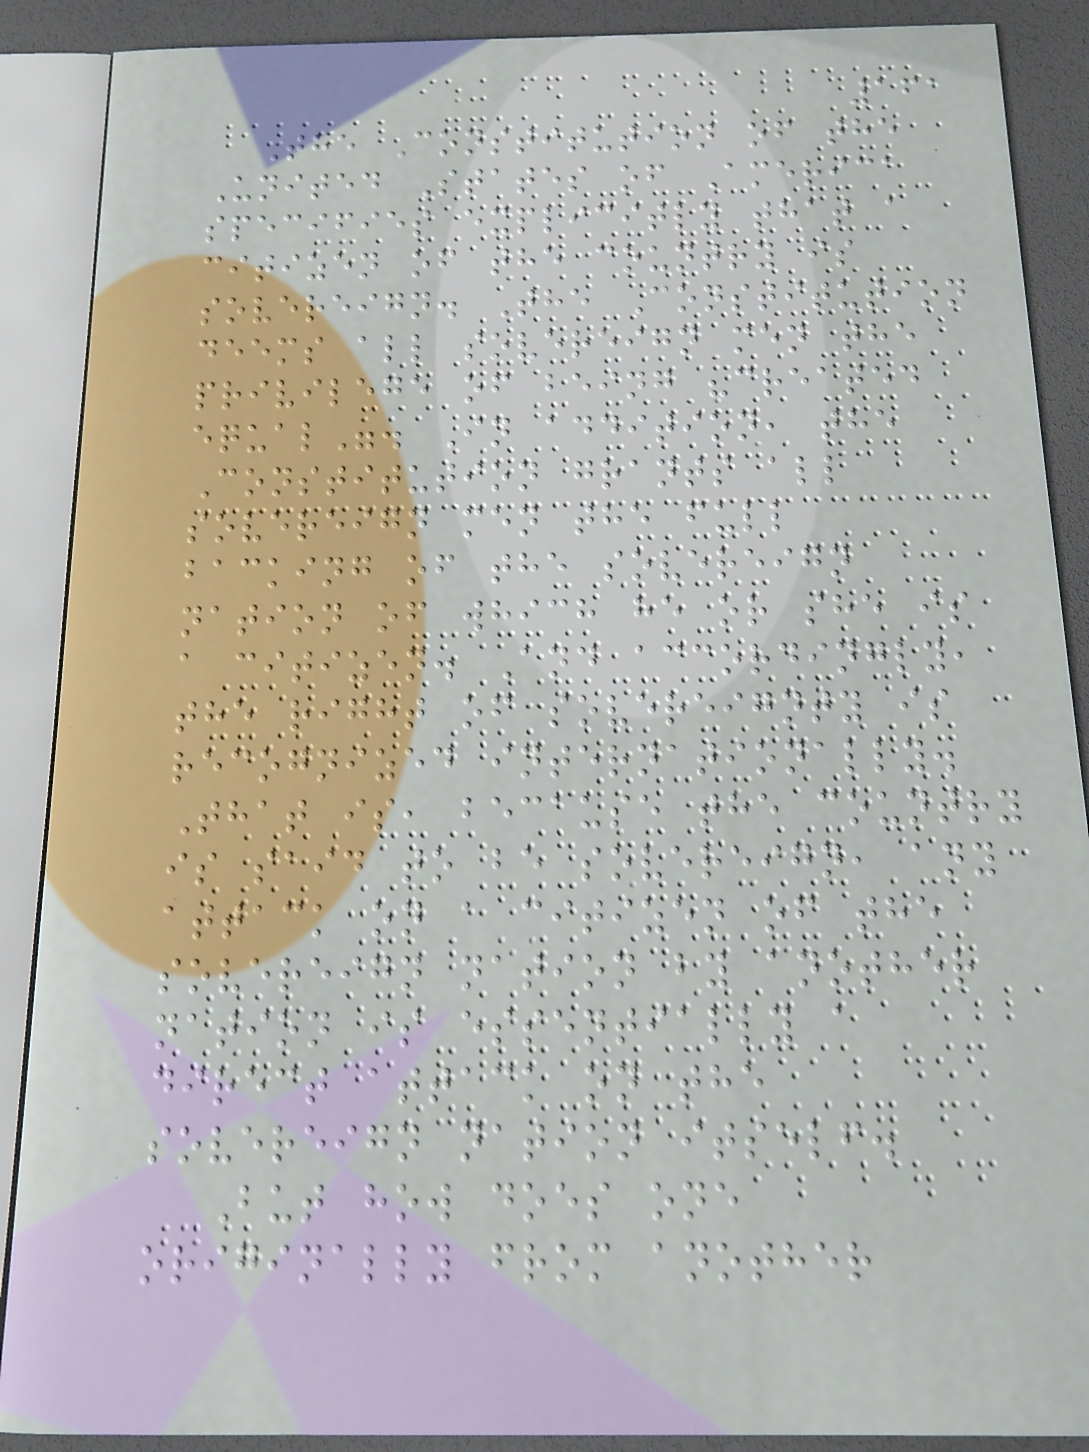161
The Constitution of the
United States of America
specifies explicitly that a
citizen of the country is
sovereign. The Constitution
deems all sovereign men the
privilege of being "created
equal". In addition, the
Constitution grants all
sovereign men the full
backing of the sovereign
nation of which he or she is
a citizen. And accordingly,
the right of sovereignty is
recognized internationally.
That is, because the country
is said to be sovereign, any
attack on a citizen of the
sovereign nation by another
nation is essentially a
direct attack on the
sovereign nation itself.
But how does one
originally from another
